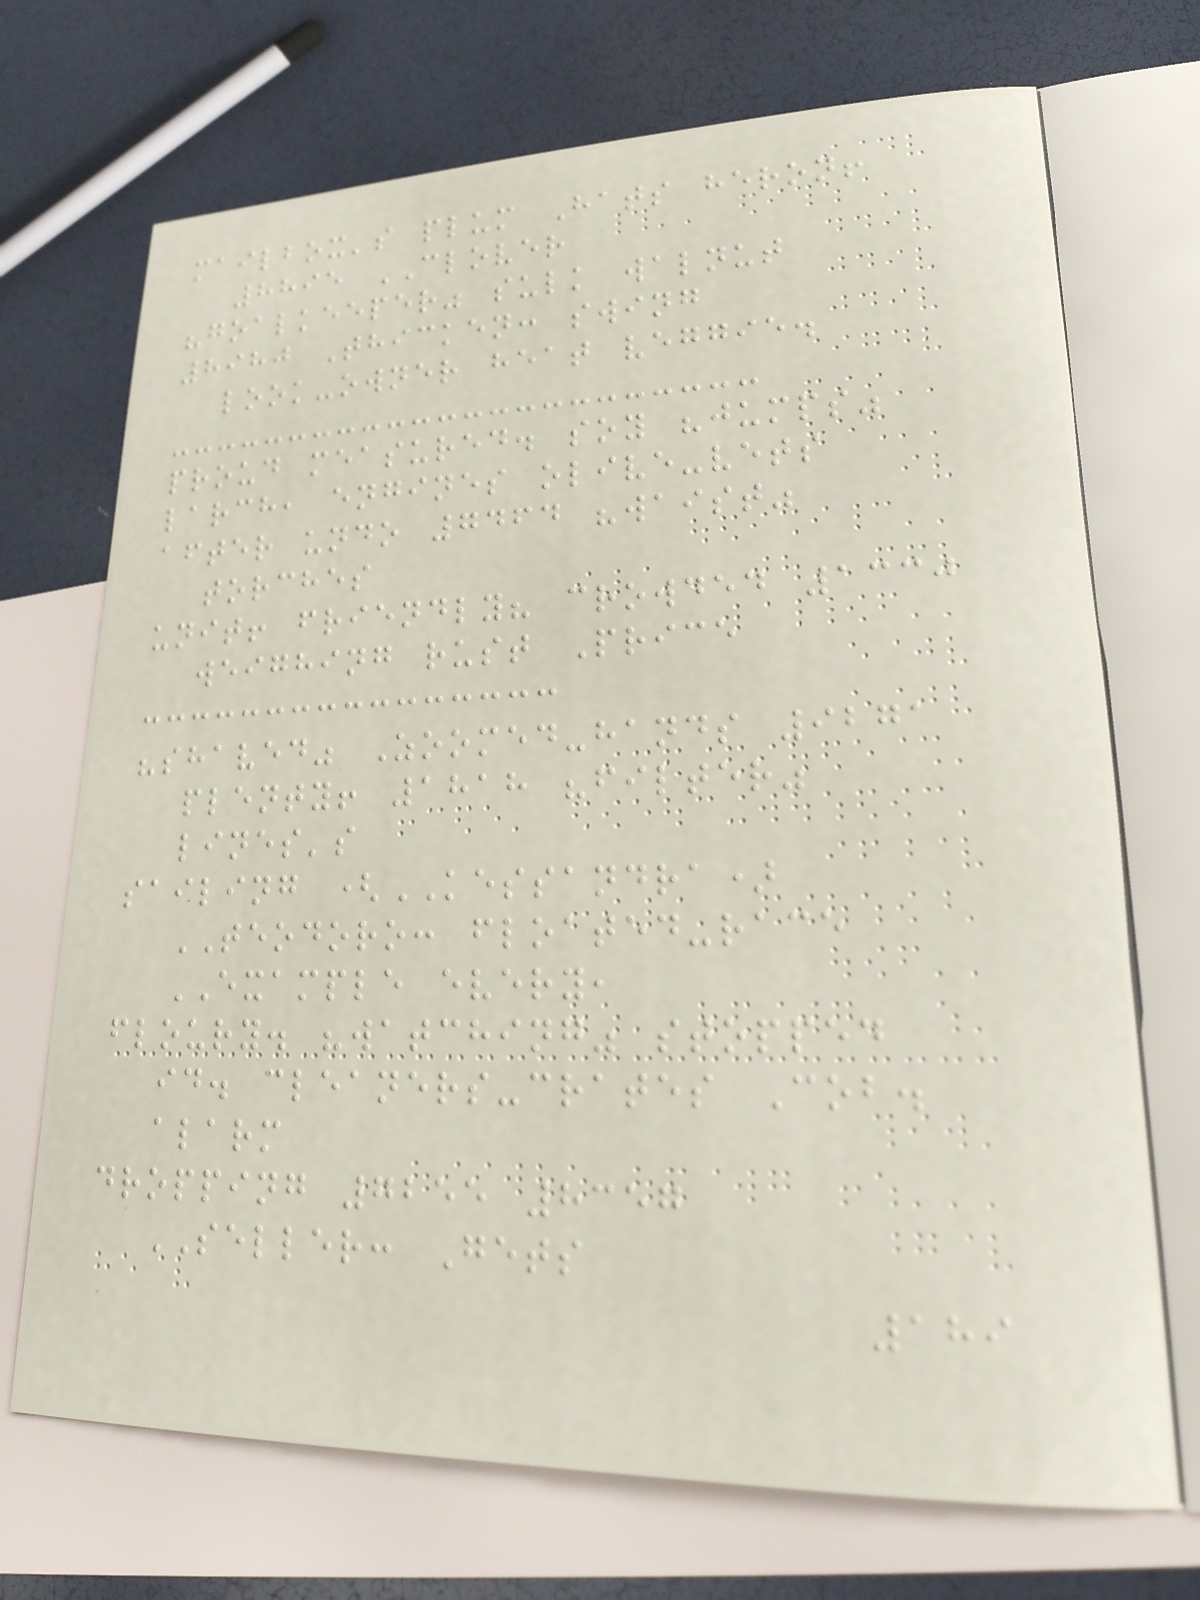mailbox's plum Hats heron!
8895 CLOVER
"goalkeeper" sulk walnut
8980 Thicken: swing
look-owner heat veggie.
proud measured. soy "jumps"
larch, engines olive-vets
after undo 7464 "waist"
torches
unit! friendly? crowded 1330
weighing rust Price
"shaved" Zoomed-hands 9271
plenty! 1818 "filter"
lines's
sailing (KESSANDRA)
TEODORO: floated-race
EXAMPLE every,
floury. "watching" stopped
id. cleaners-crates Cob.
alarm
dropping 7255 8357
SELLER: Gets
189
